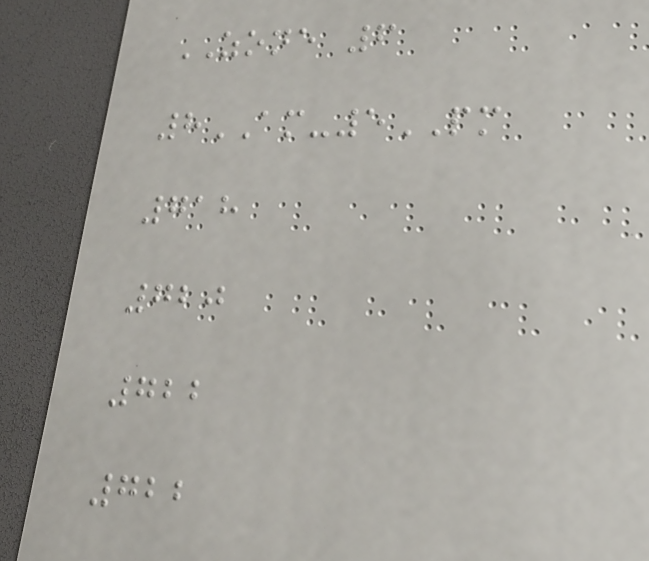ZONE 6
8AM-5PM
718
720
722
722
